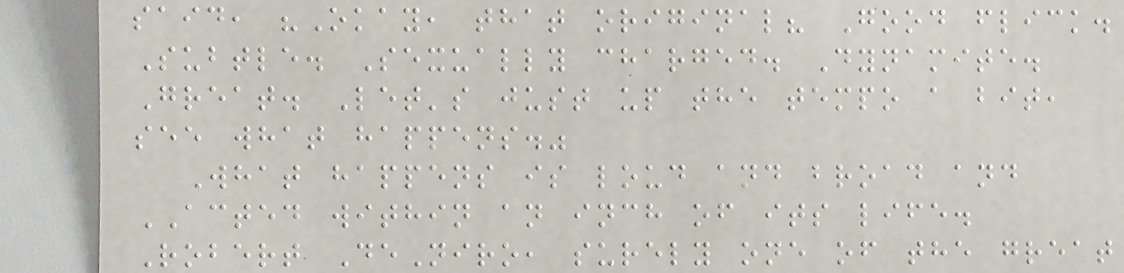said, "Okay, that original? Good flick.
Subtle. Sexually charged. Dynamite.
Great. Let's just up the tempo a bit,
see what happens."
What happens is loud and broad and
ACTED within an inch of its life.
Robert DeNiro, surely one of the great
